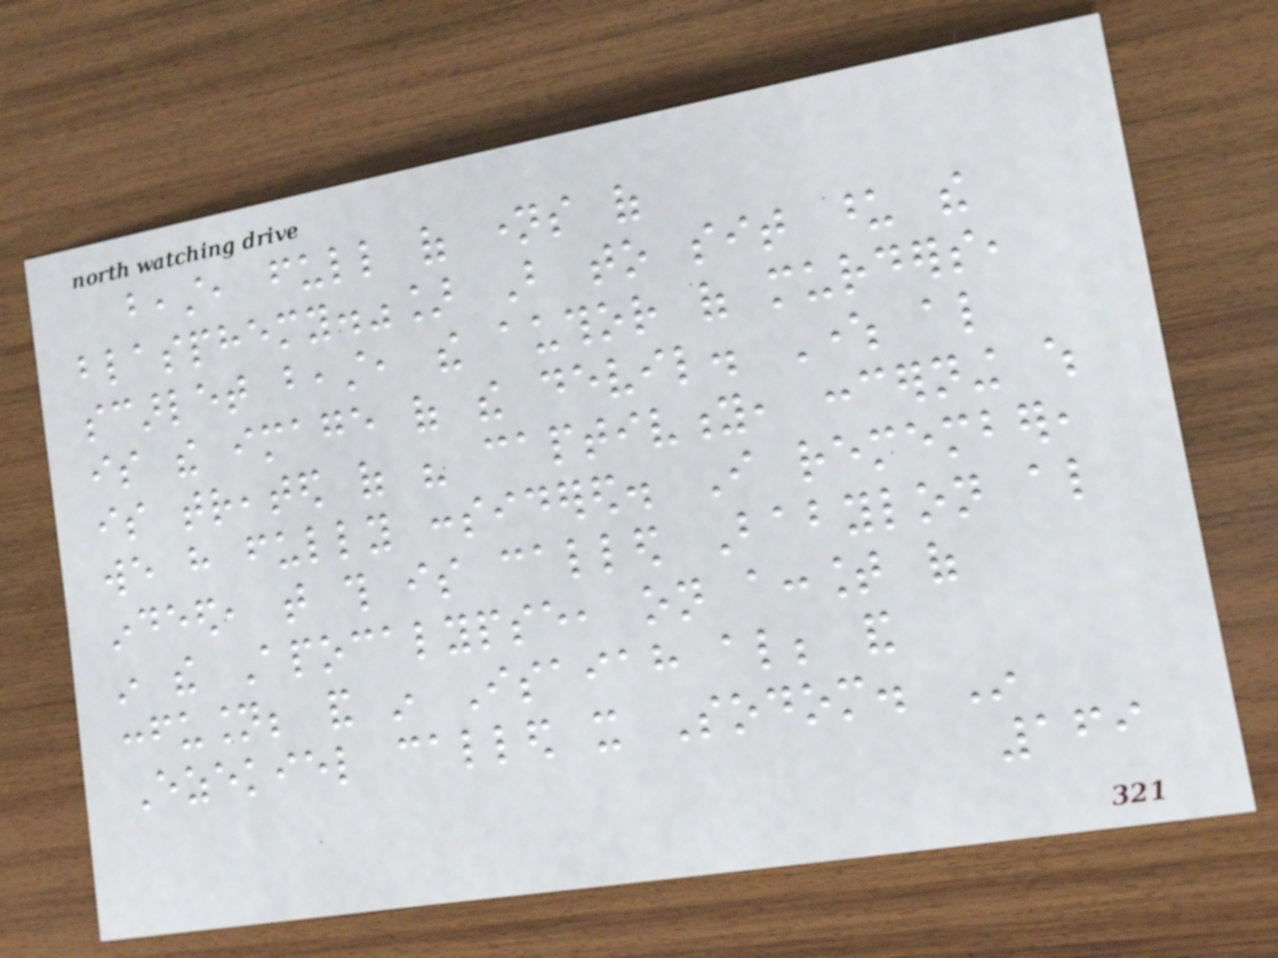beast, full of names of
blasphemy."] But to sit upon the
scarlet beast, the author of murders,
is the image of the devil. Where also
is treated of his captivity, concerning which
we have fully considered. I remember,
indeed, that this is called Babylon also
in the Apocalypse, on account of
confusion; and in Isaiah also; and
Ezekiel called it Sodom. In
169
